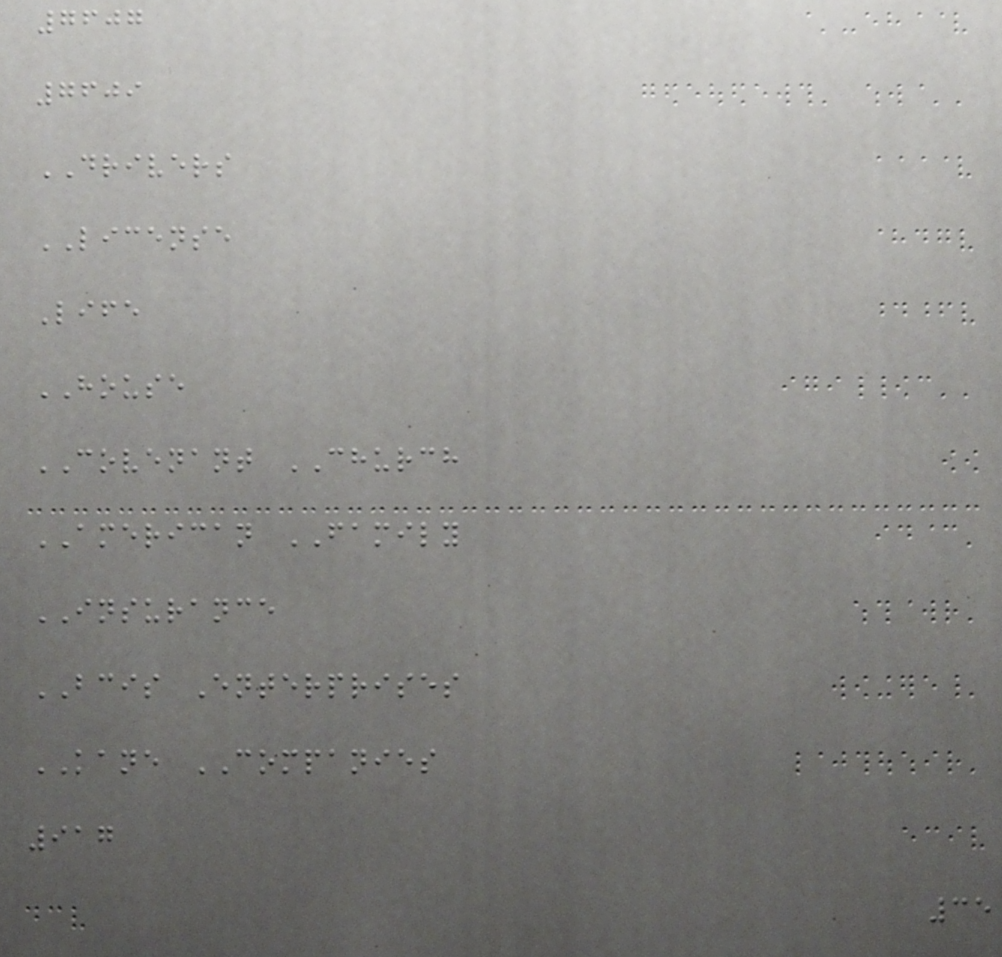7607
7609
DRIVERS
LICENSE
Life
HOUSE
COVENANT CHURCH
AMERICAN FAMILY
INSURANCE
BCIS Enterprises
KANE COMPANIES
917
35
